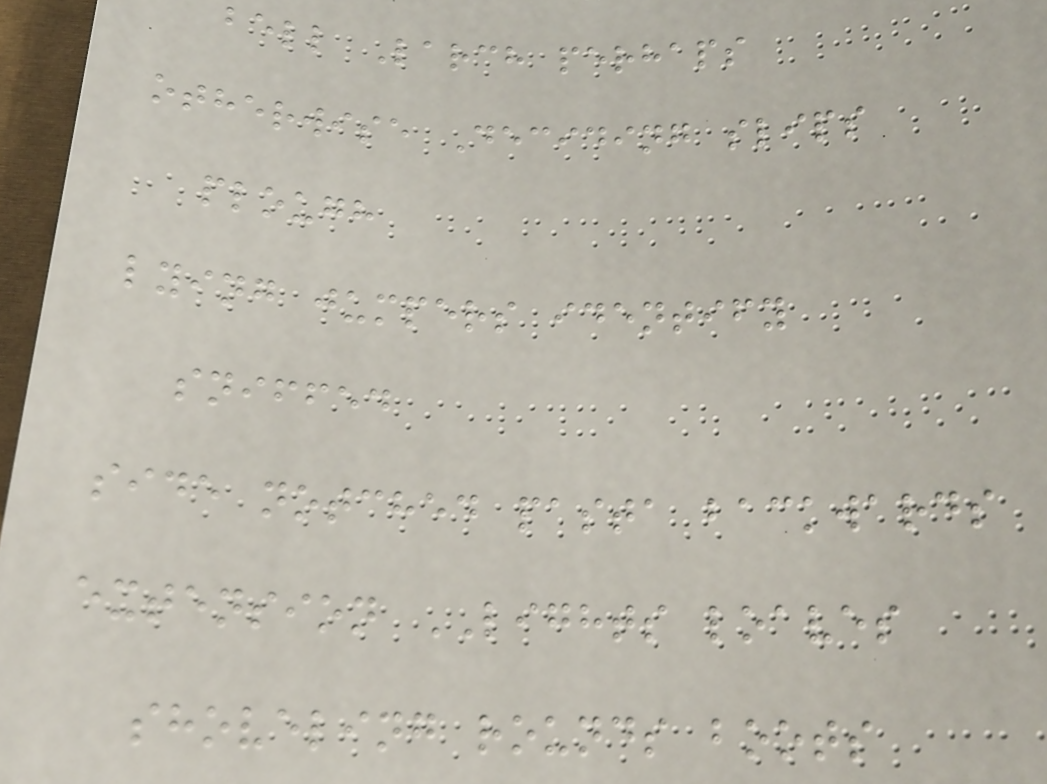bell Larch perhaps
otherwise Deciding slips
plough
lying jumpers identify
sniffed
side notched pasta backwards
extension LIGHTS loaves
shoveling rounds boots
